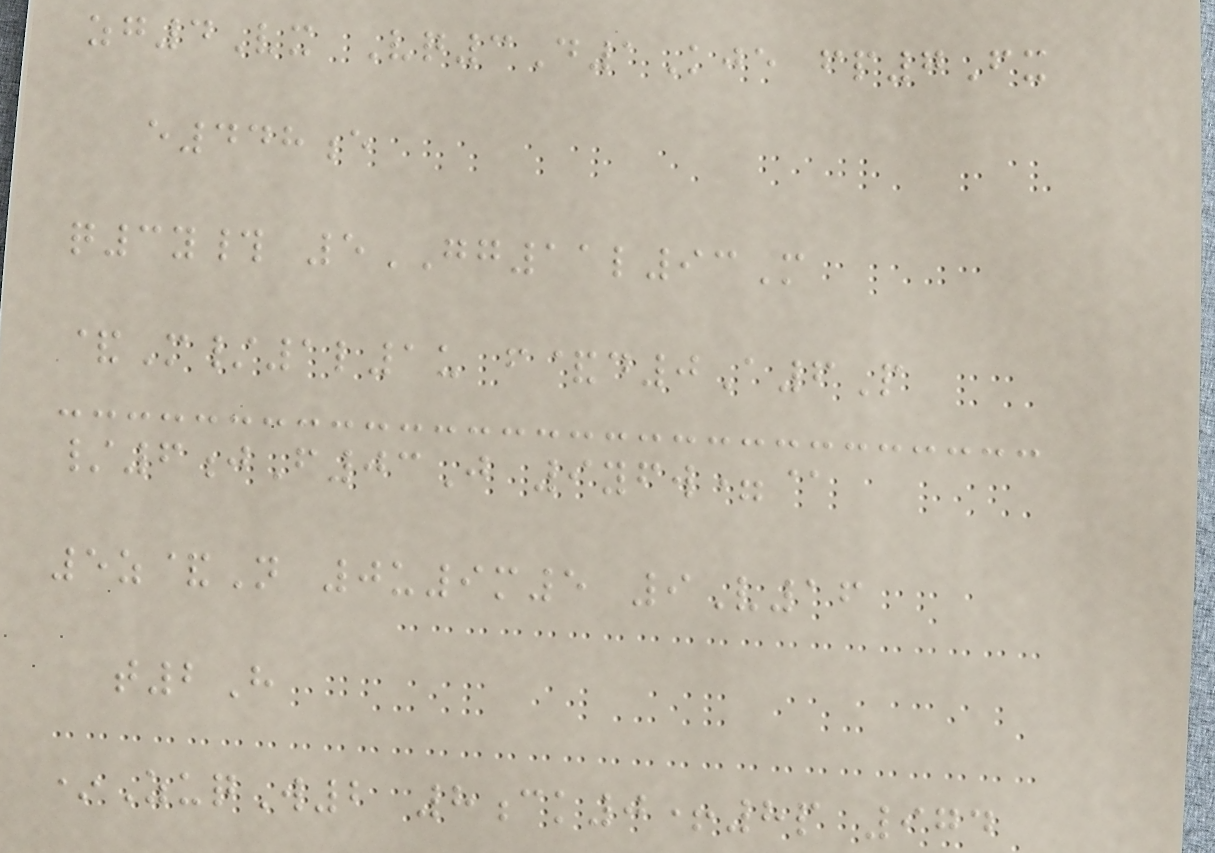zg4Vx Vq3D1Kje fp7Fx
e448e
q3y# 5GG11l93M
&M/1l1u f&d0A6P
/6jF03J 9yfw=@
5z&N 0u9m5 9V16
t2H
*ZuqW2 8ck0+8p 974
